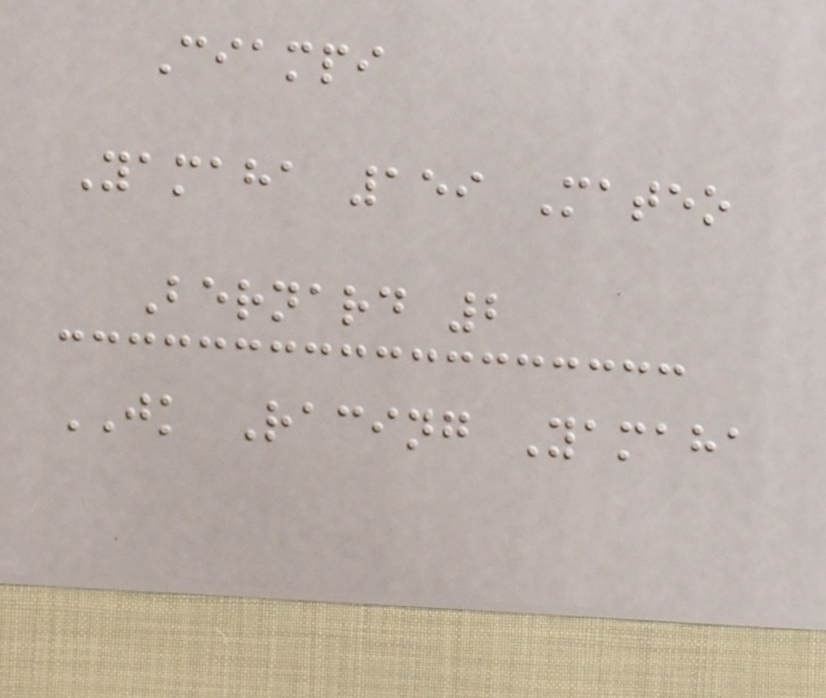Ciampi
Yamaha 159 Mateo
Bernard 2
JK Racing Yamaha
